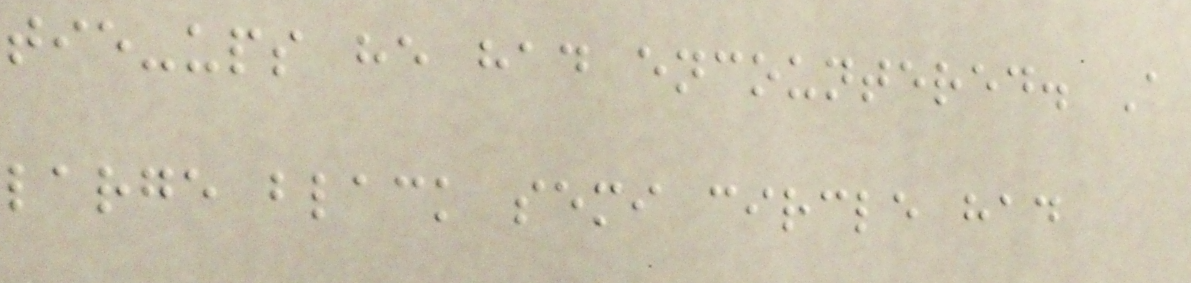tie-ups he had encountered. A
large black semi circle had
